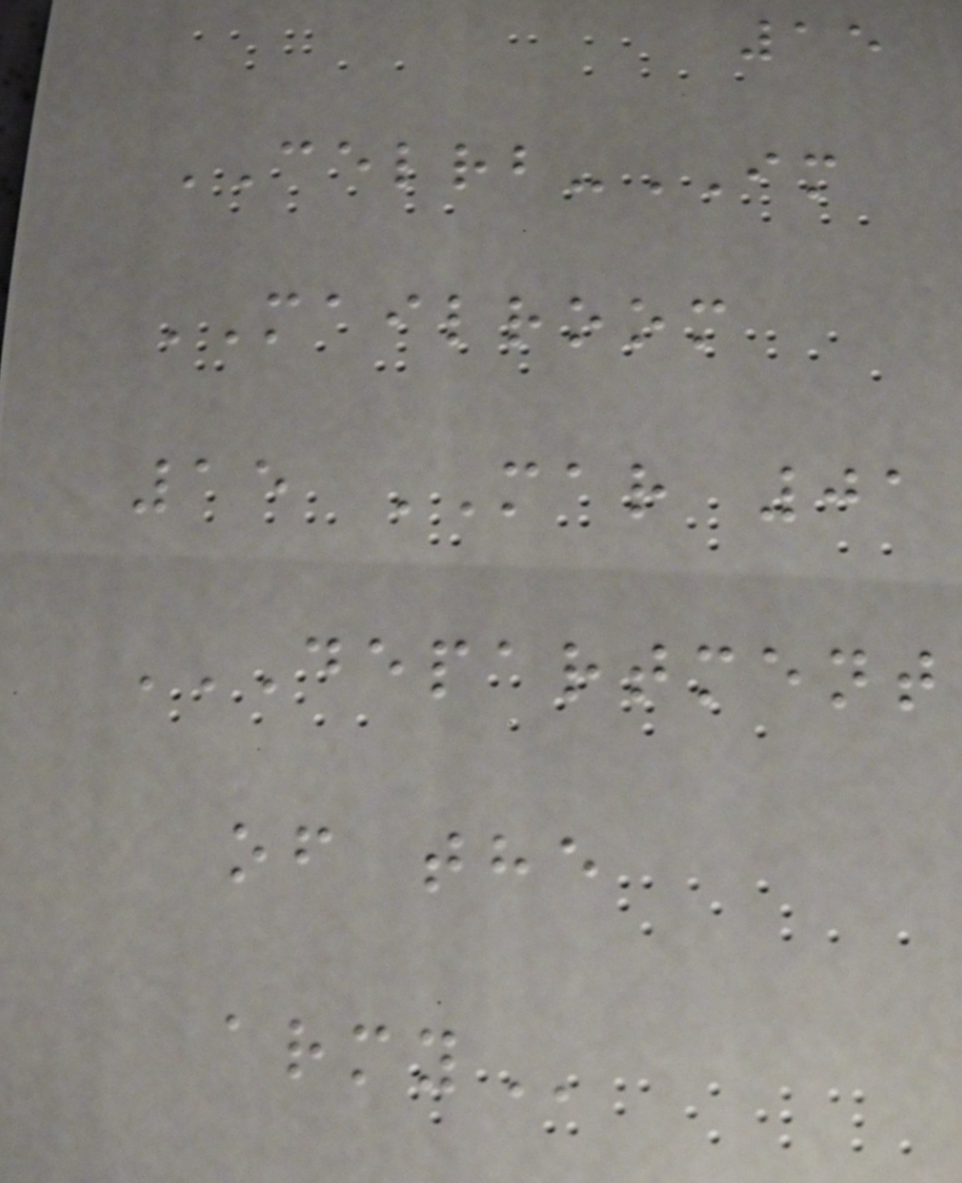15
CELRB-IM
MAILROOM
15 MAR 01
DEPARTMENT
OF THE
ARMY
